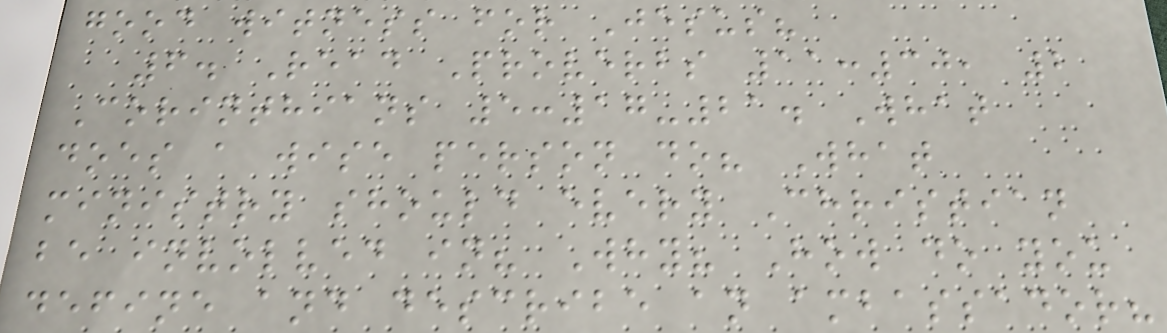good witness for Jesus?
6. Read Proverbs 11:30, 2
Corinthians 5:17-21. What
does a wise person do? What
ministry should every Christian
be involved in? Why? How do you
define and describe an ambassador?
